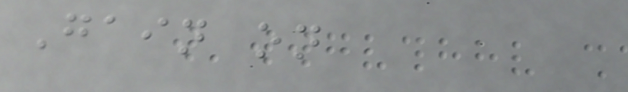Gain on
